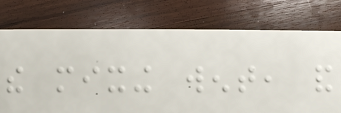the mixing went, and
